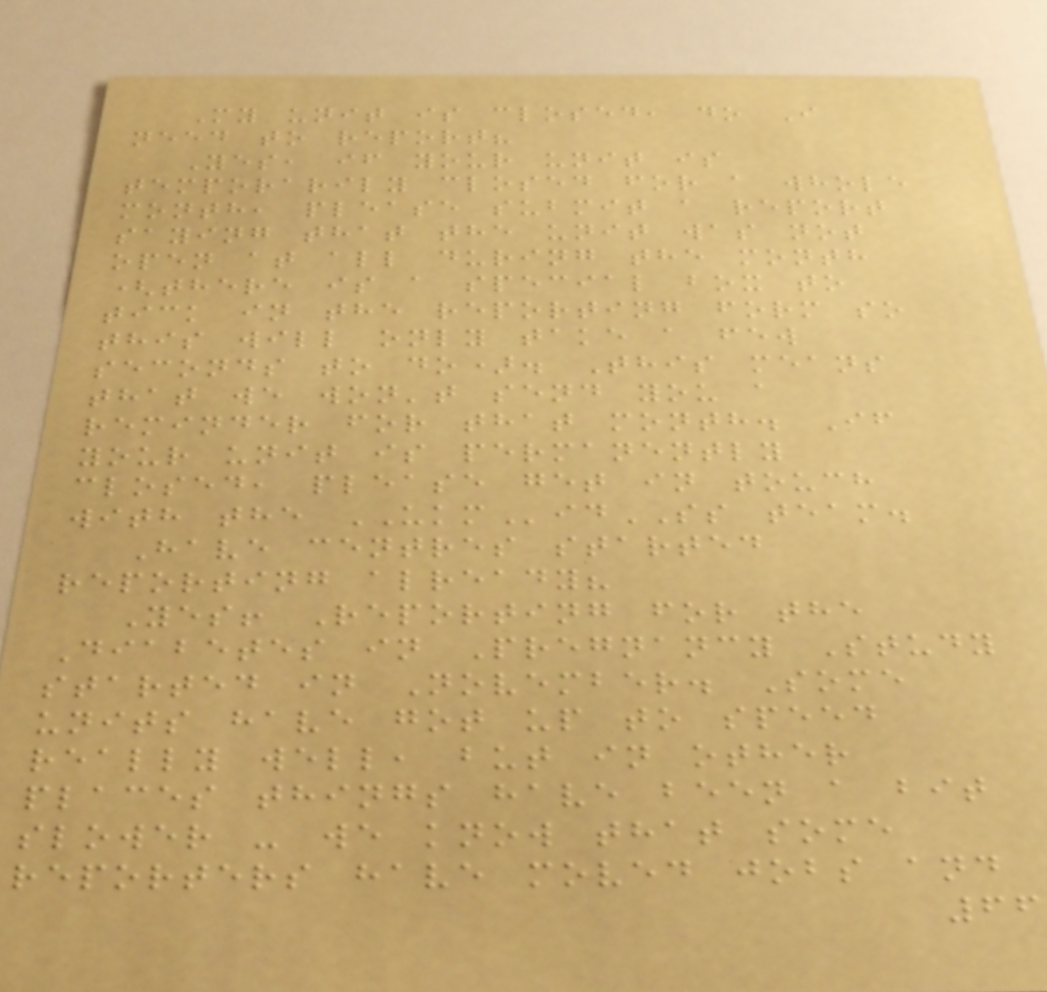My unit is closed, do I
need to report?
Yes, if your unit is
temporarily closed for a whole
month, please submit a report
saying that the unit was not
open at all during the month
(there is a special box to
tick in the reporting form so
this will only take a few
seconds to do). This means
that we won't send you a
reminder for that month. If
your unit is permanently
closed, please get in touch
with the UKMidSS team.
Have centres started
reporting already?
Yes! Reporting for the
Diabetes in Pregnancy Study
started in November. Some
units have got up to speed
really well, but in other
places things have been a bit
slower - we know that some
reporters have moved jobs and
66
